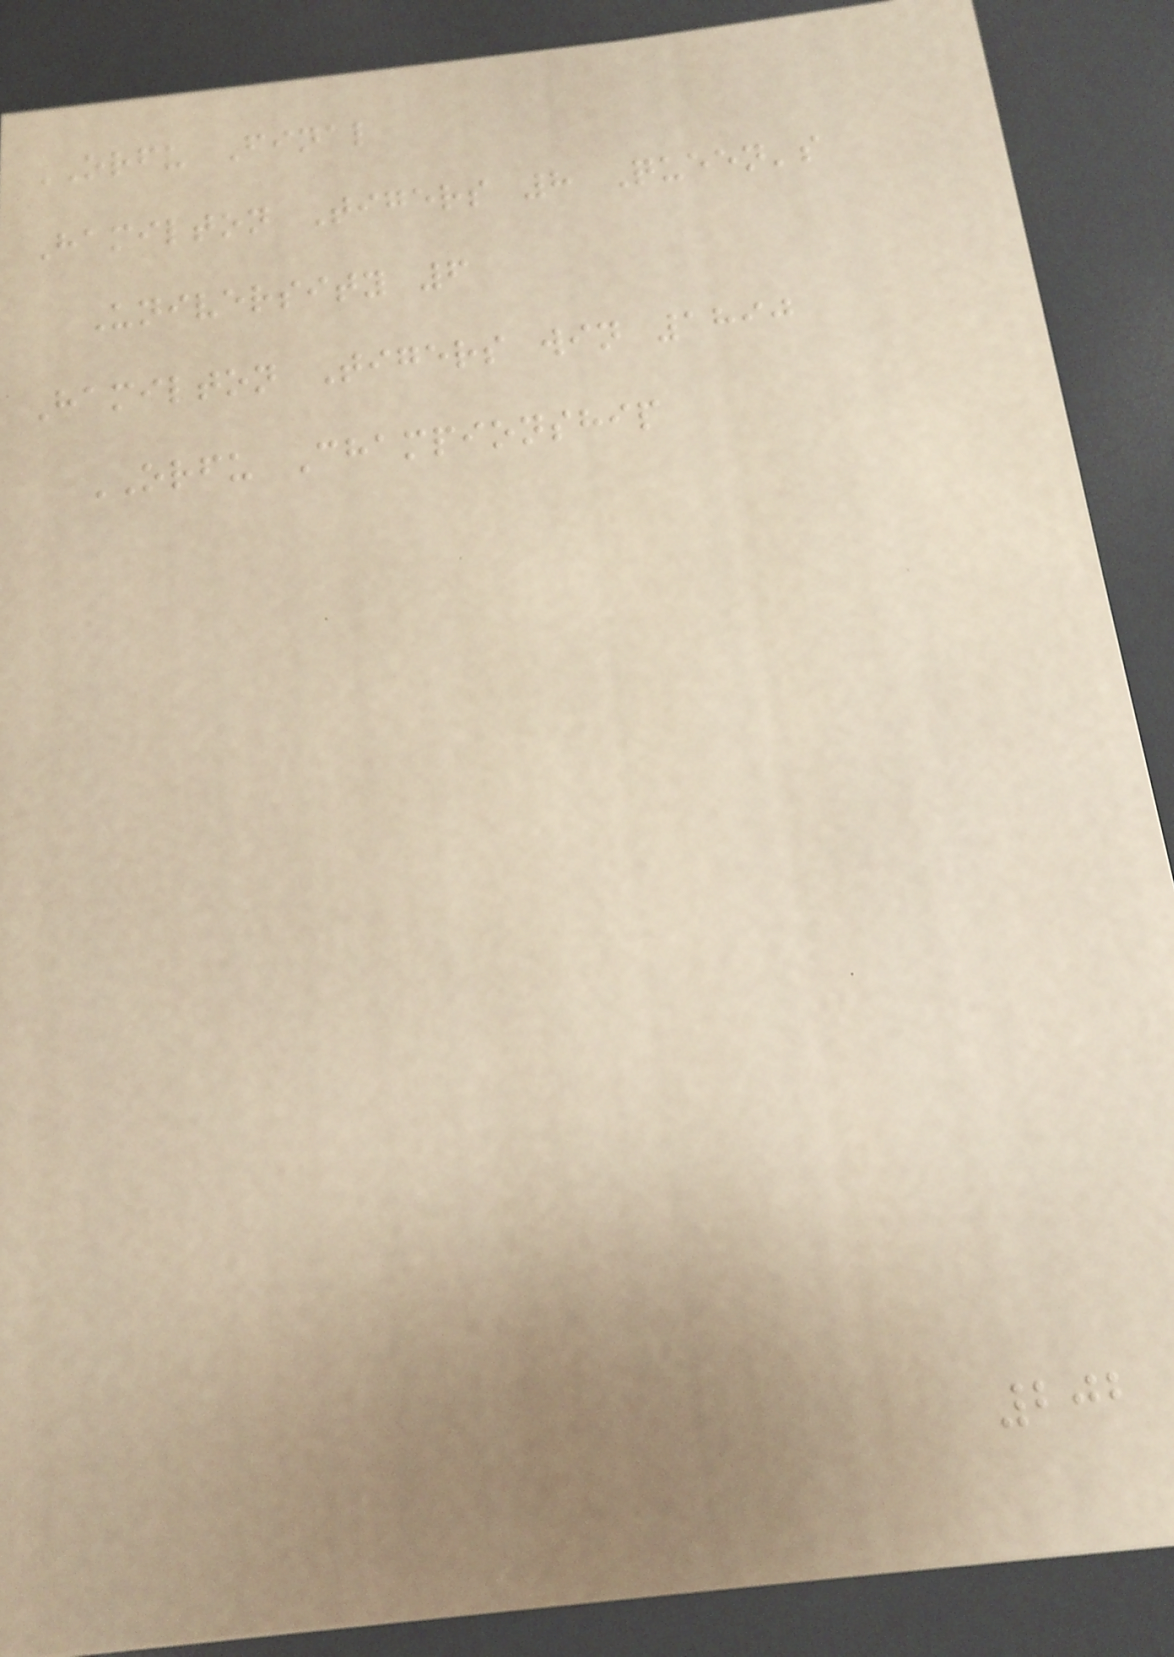ORFU Final
Hamilton Tigers 8 Queen's
University 6
Hamilton Tigers win 1890
ORFU Championship
202
